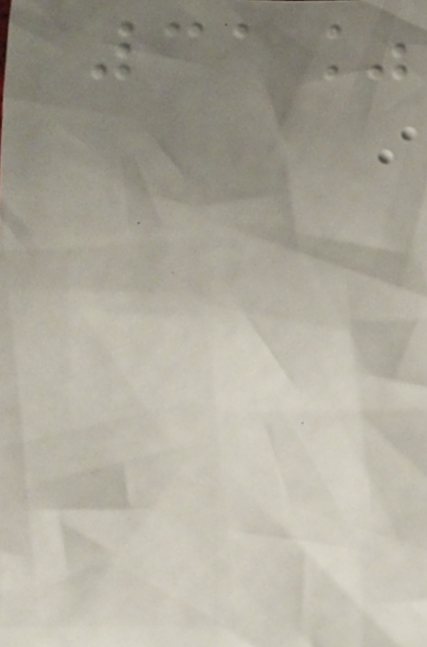31%
